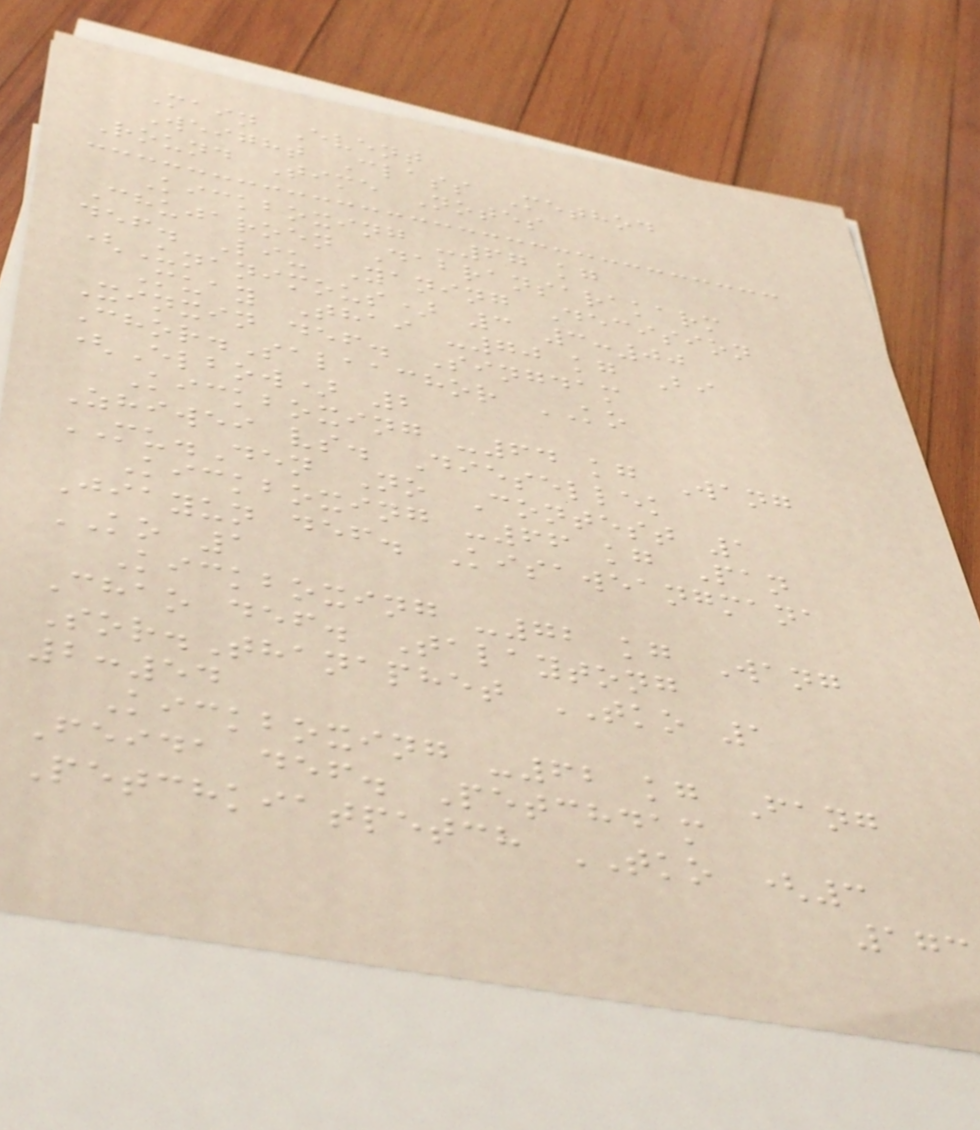Main Event
Weight Class Method
Round Time Notes
Kickboxing -67 kg
Chujaroen Dabransarakarm
def. Liu Yaning Decision
(Unanimous) 3 3:00
Muay Thai -70 kg Bi
Xinxin def. Singdam
Chor.Salaachor KO
(Elbow) 2
Kickboxing -64 kg Wang
Zhiwei vs. Diesellek
MU.Den No Contest 1
Kickboxing -66 kg Pan
Jiayun def. Kisaweangmana
KO 1
Kickboxing -72 kg Wang
Chao def. Talaytong
Sor.Thanaphet TKO 1
2:54
Kickboxing -62 kg Fang
Feida def. Petchdam
Petchkiatpetch TKO (3
173
